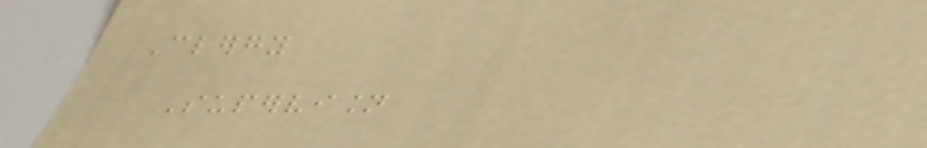Clergy
Supervision
